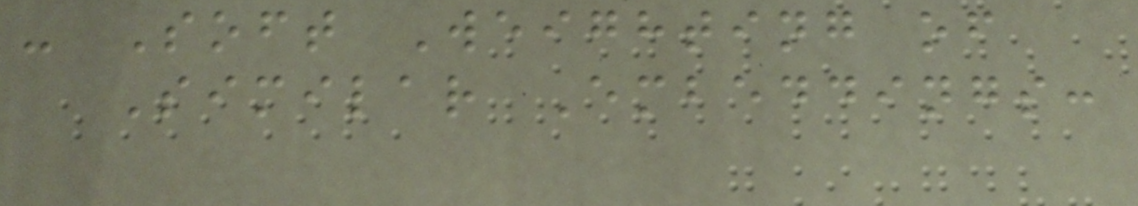- Soft Weighting of
Similar Embeddings:
